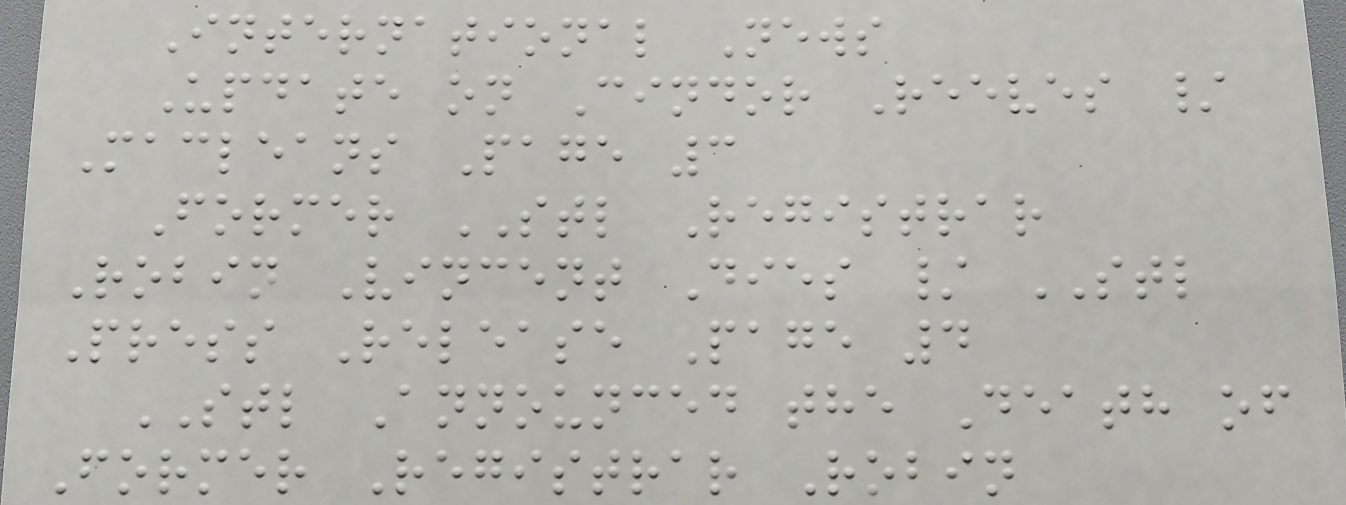International News
Update on Cindor Reeves /
Macleans Page 3
Former STL Registrar
Robin Vincent Dies / STL
Press Release Page 4
STL Announced the Death of
Former Registrar Robin
